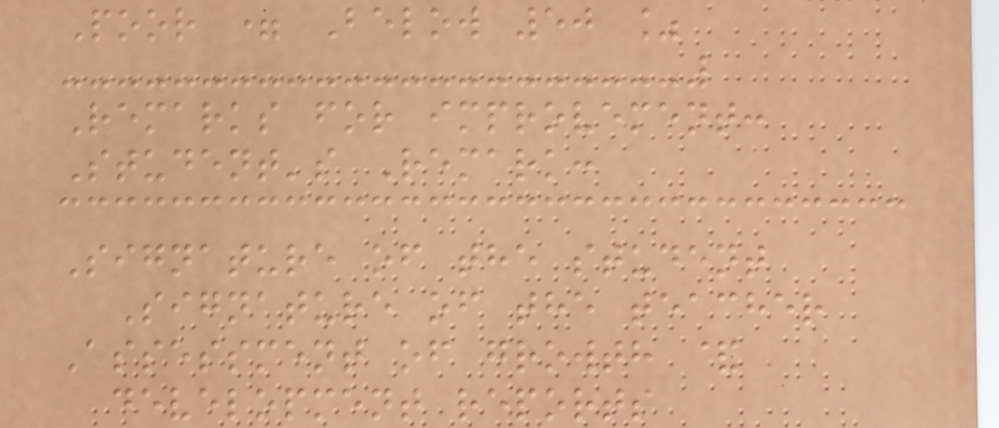Poor = Below 50 %
Remarks for improvement:
Student's Remark:
Signature of the student
Signature of the teacher
Assessment of growth &
development reports
